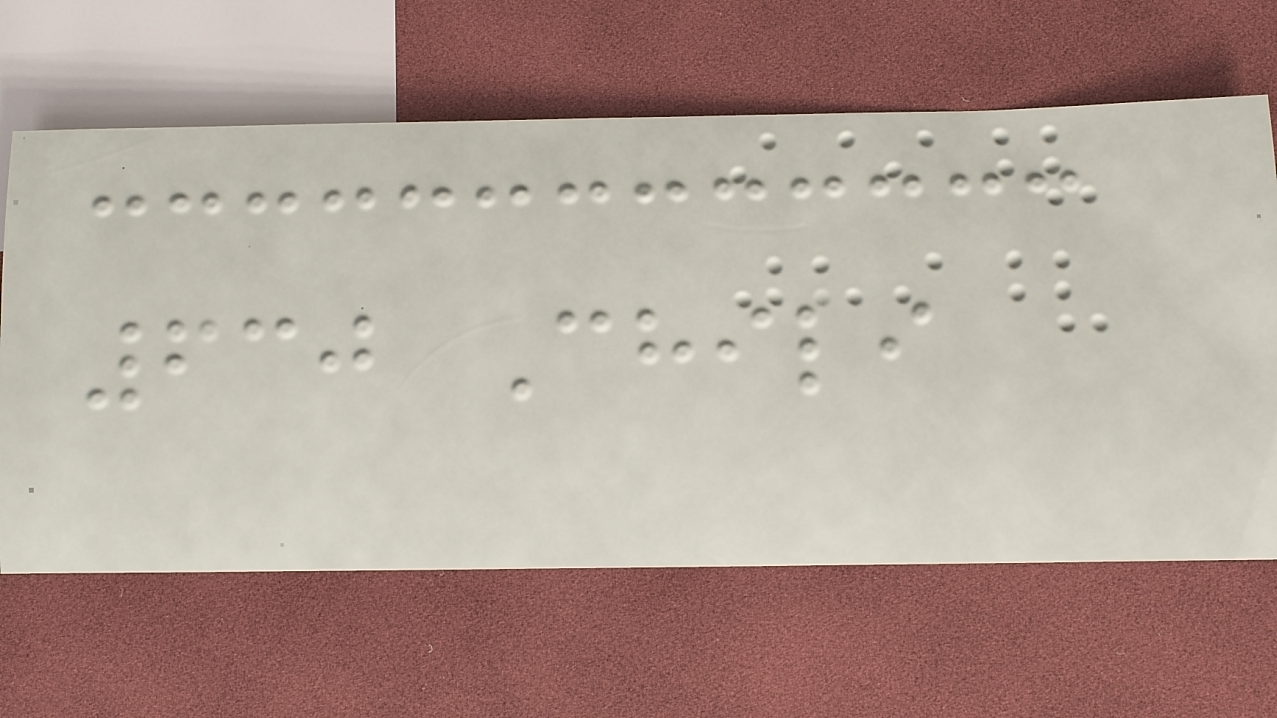630 Chili
